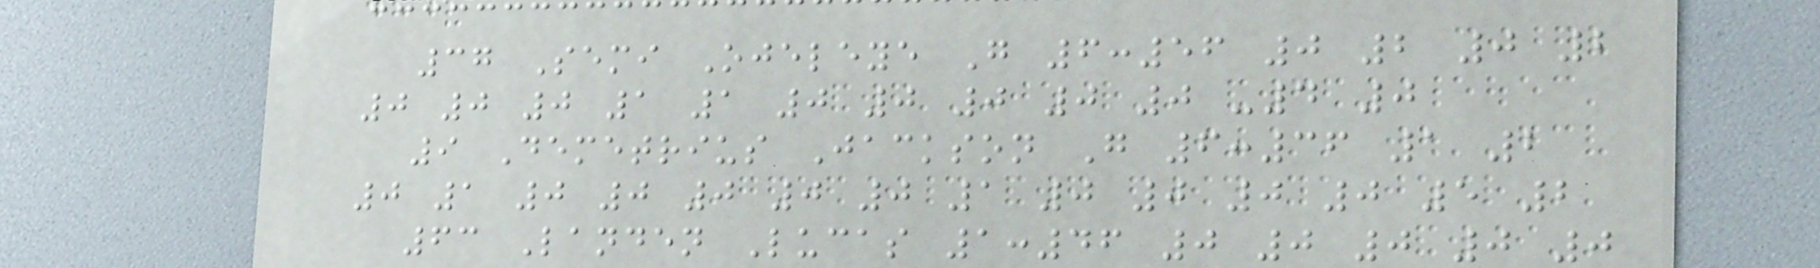37 Semi Ojeleye G 6:56 0 2 0 2
0 0 0 1 1 0 0 0 0 0 -4 0
9 Demetrius Jackson G 6:36 1 2
0 1 0 0 0 0 0 1 0 0 0 0 5 2
63 Landen Lucas 1:46 0 0 0 0 0
